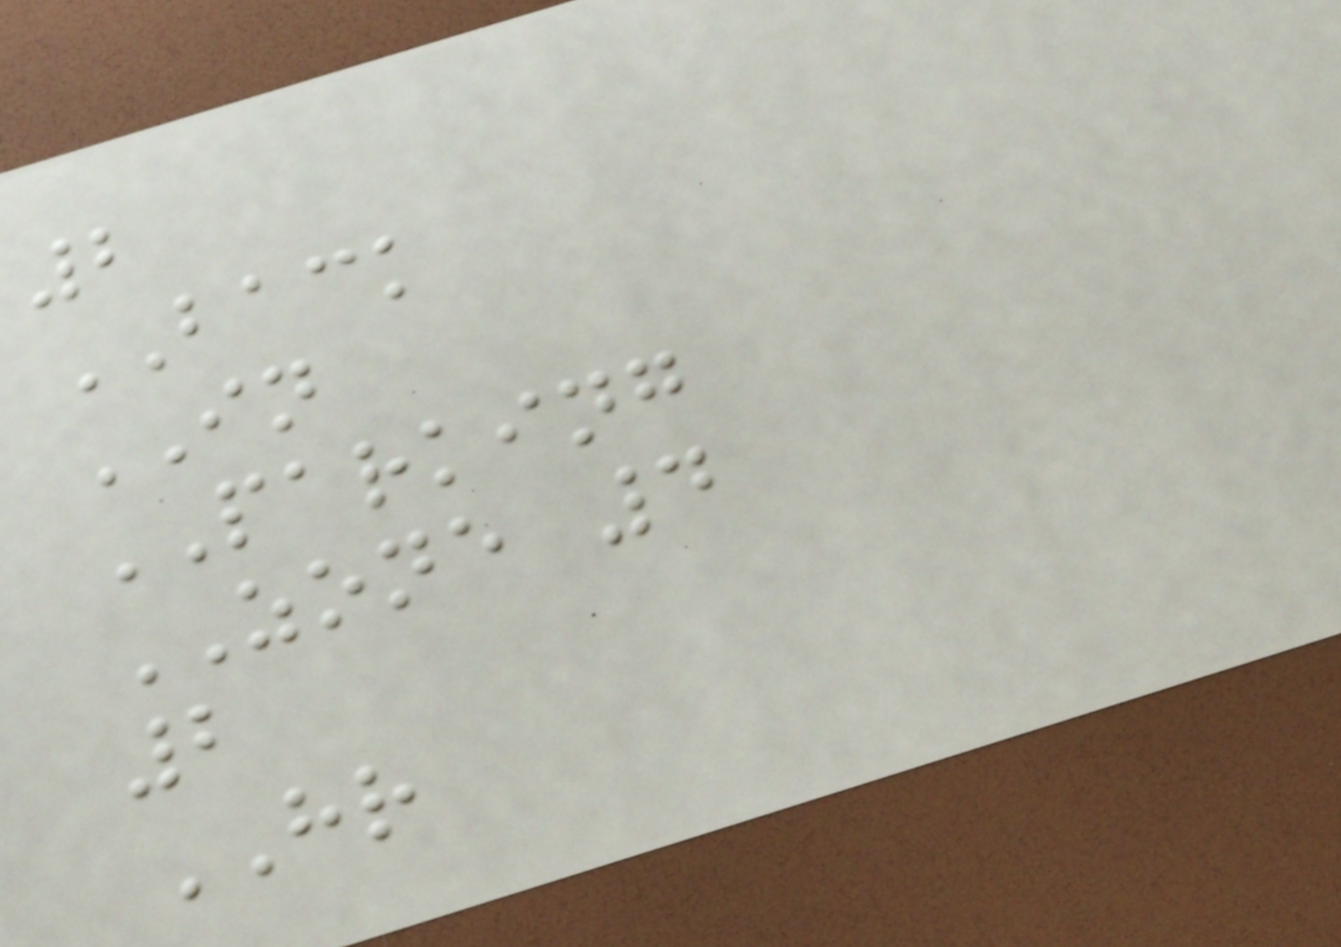2
BACK
IN
PARKING
ZONE 4
2
HR
